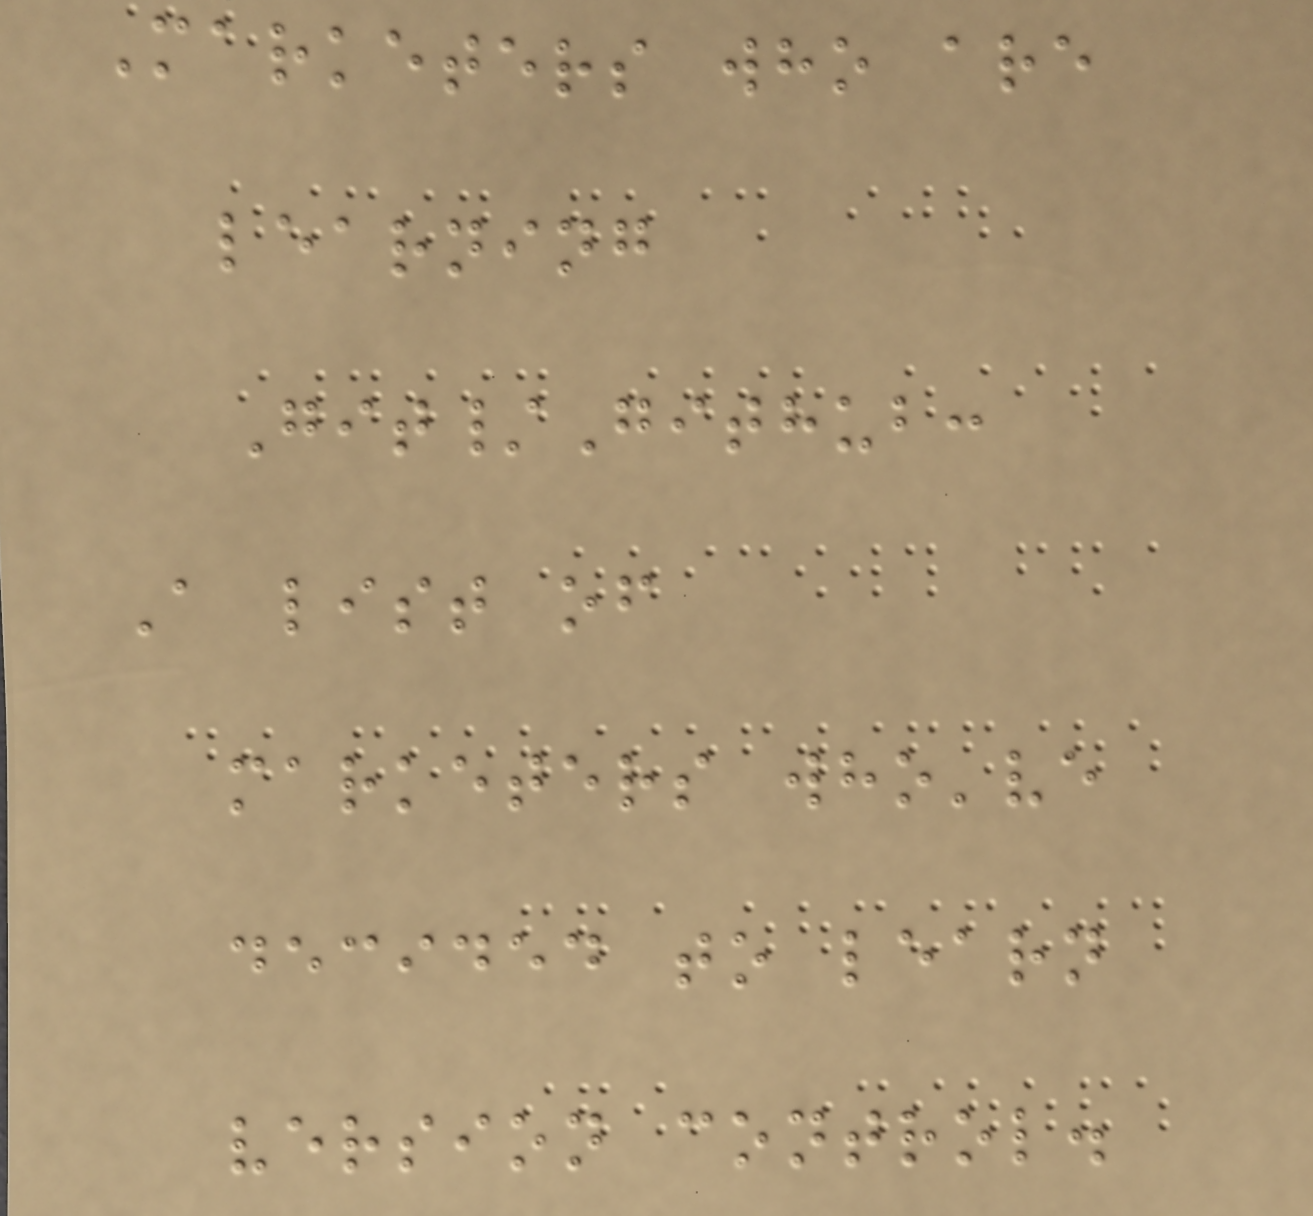Marketers who are
learning
Git/Github:
A list of
marketers who've
decided to learn
version control.
